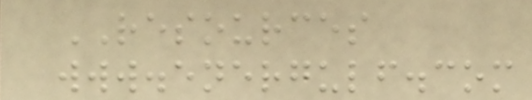RESOURCES
www.energulf.com
